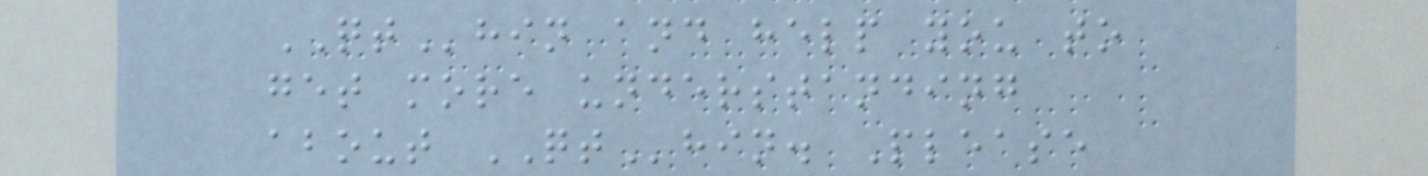QThin and help you to
get more understanding
about QThin. Please
